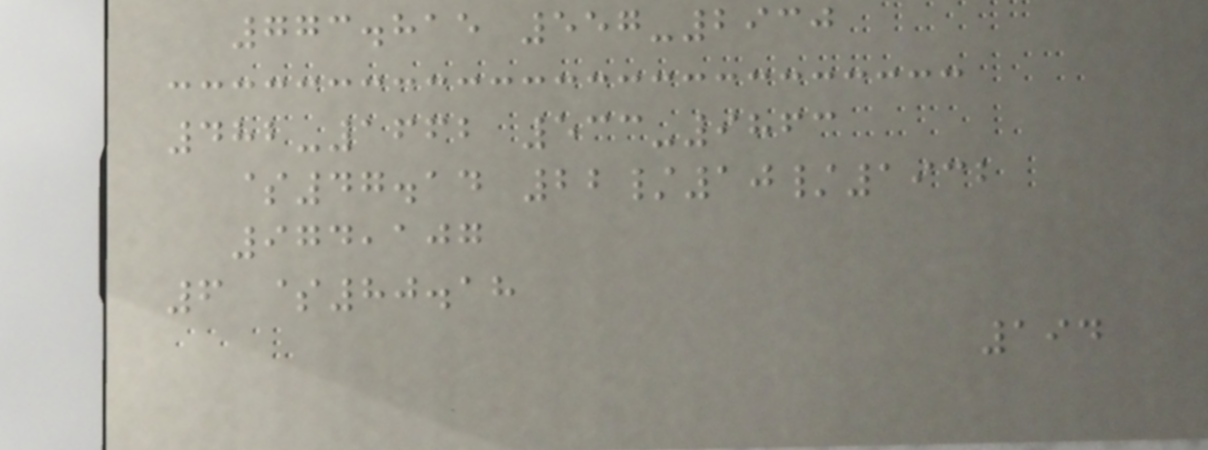773.815 557-2930
482-1662 533-9863
$47.14 22/10/1932
974,107
6 $80.18
194
